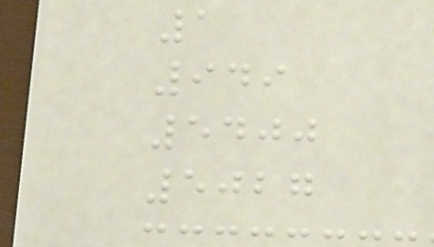1
949
5400
5027
